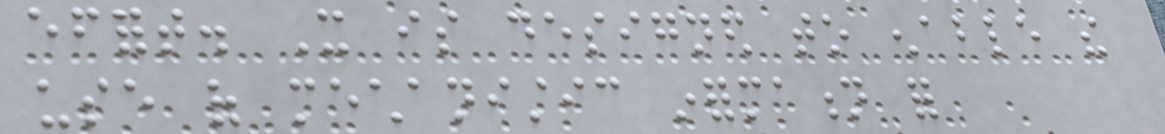effort. It is designed to enable the
use of mechanistic information for
